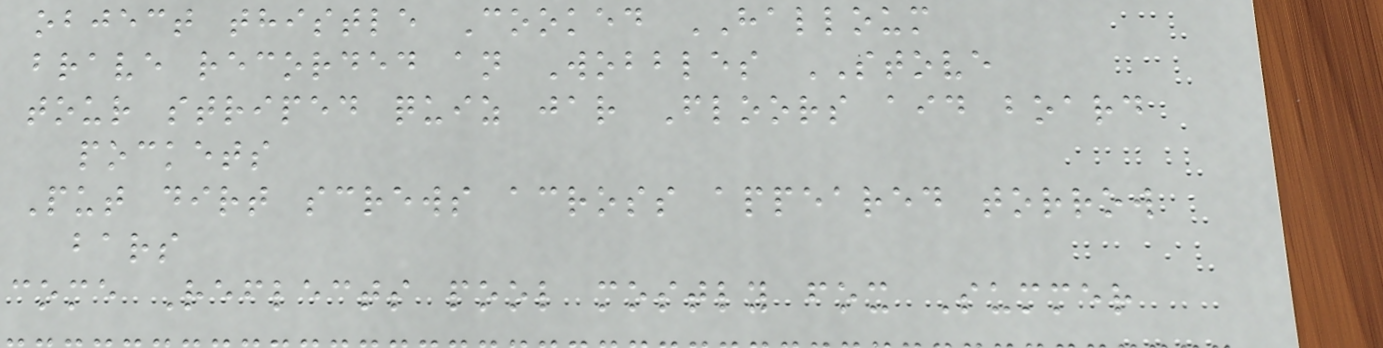object thistle Cooked HALLOUM
brave recorded an Wobbles STOVE
tour striped quiz jar Floors aid board
pockets
Put dirt screws across appeared torrow
bars
come Reflects pool mostly fox Summer
